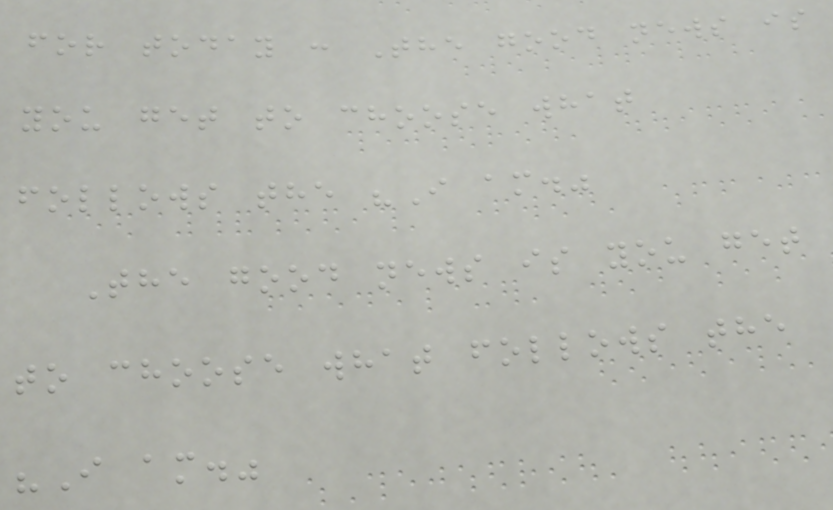for today : The good news is
you get to choose what
follows the "I am."
The good news is you get
to choose what follows the
"I am."
